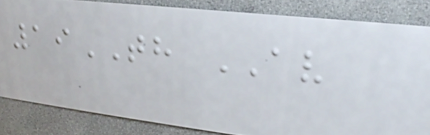19TH AV
